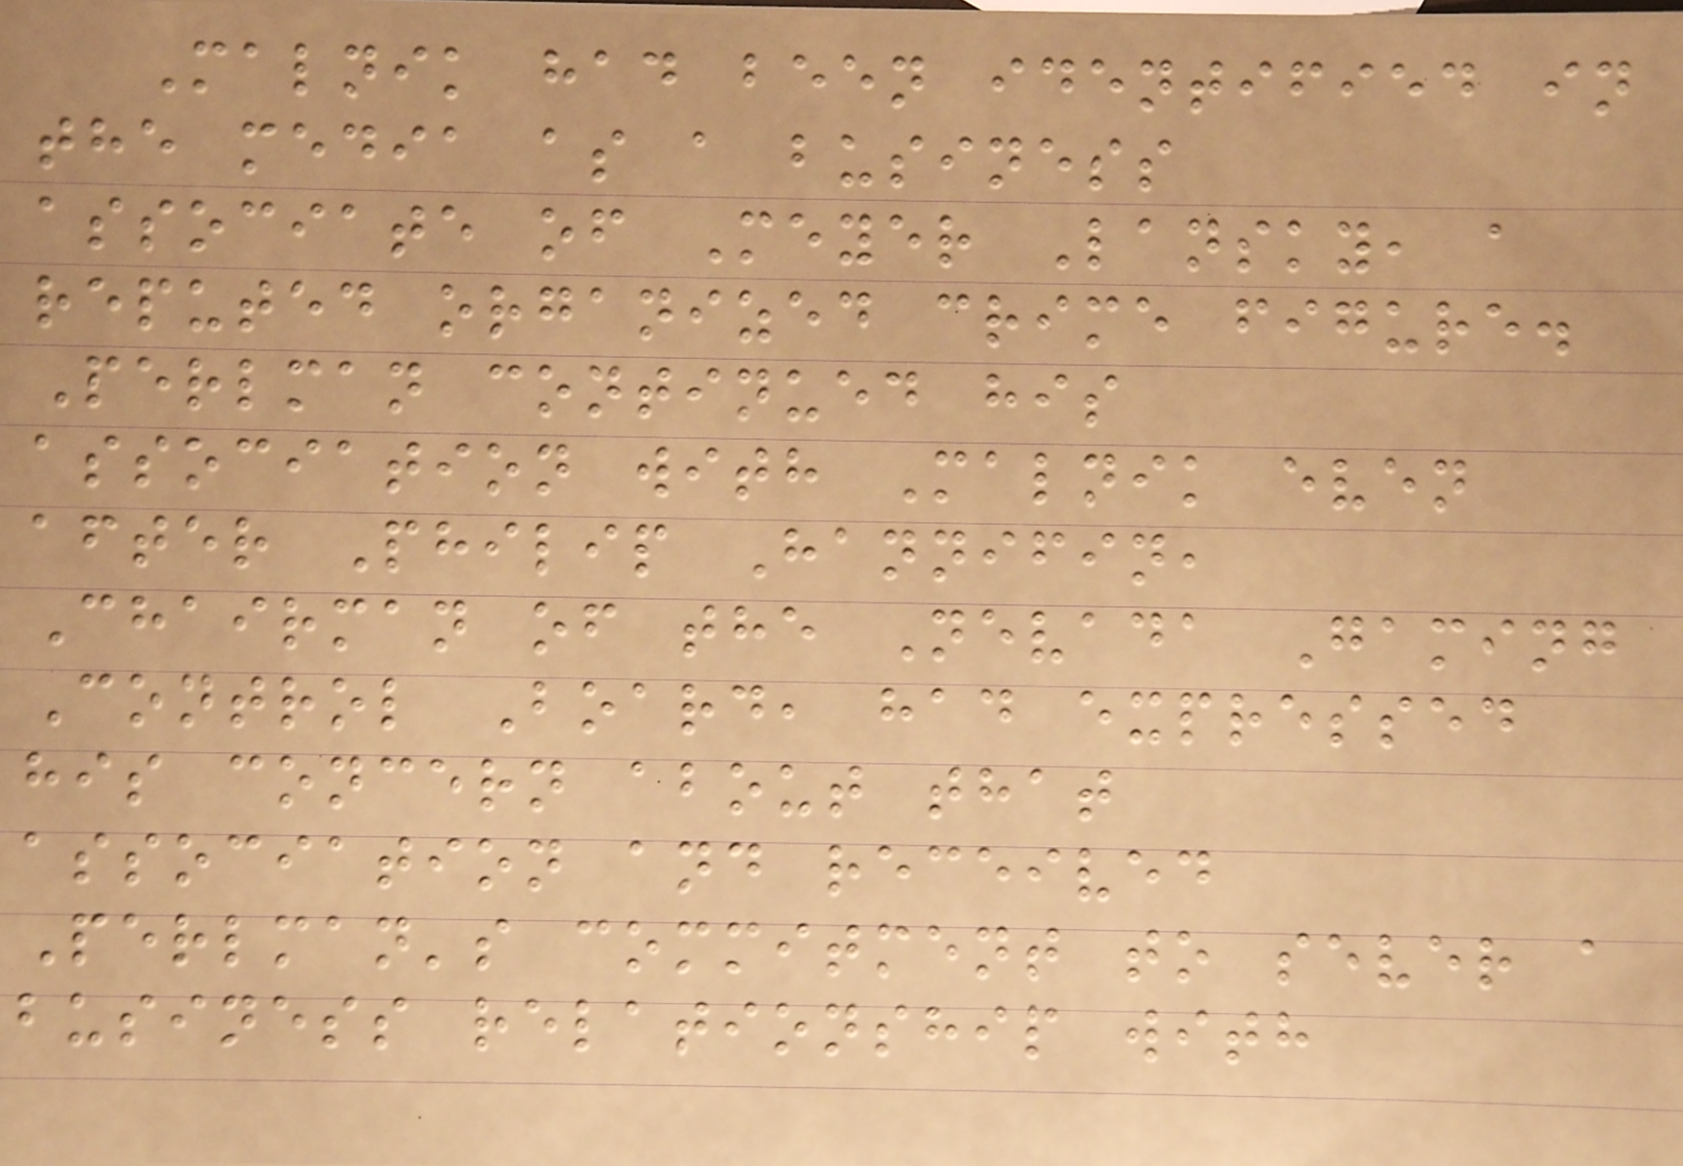Malnik had been identified in
the media as a business
associate of Meyer Lansky, a
reputed organized crime figure.
Perlman continued his
association with Malnik even
after Philip Hannifin,
Chairman of the Nevada Gaming
Control Board, had expressed
his concern about that
association and received
Perlman's commitment to sever a
business relationship with
